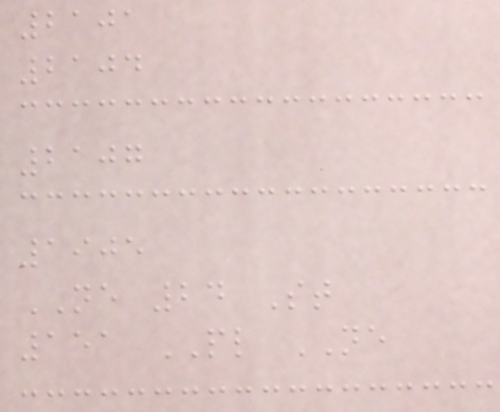2101
2104
2107
1905
NE 24 St
151 PL NE
